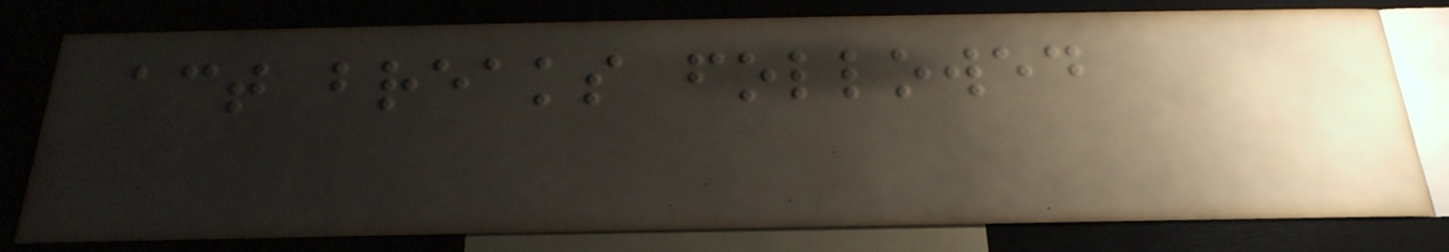act breaks followed
